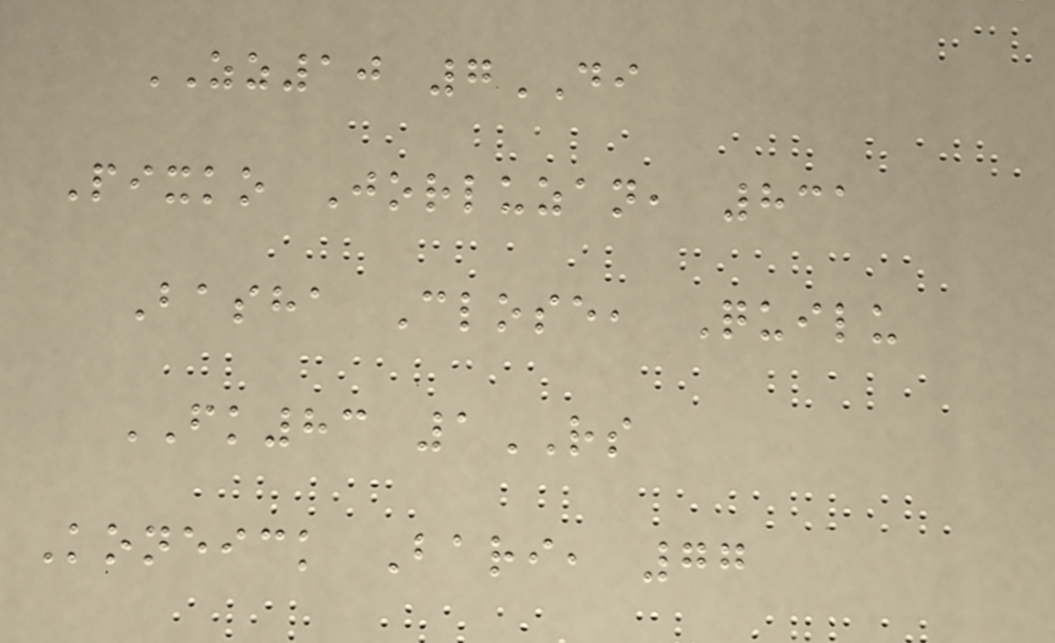ZZ10 7DI
Pixko Jorluzan, 831
Basha Close, Quilu
FK83 1RS
Koneick Bari, 77
